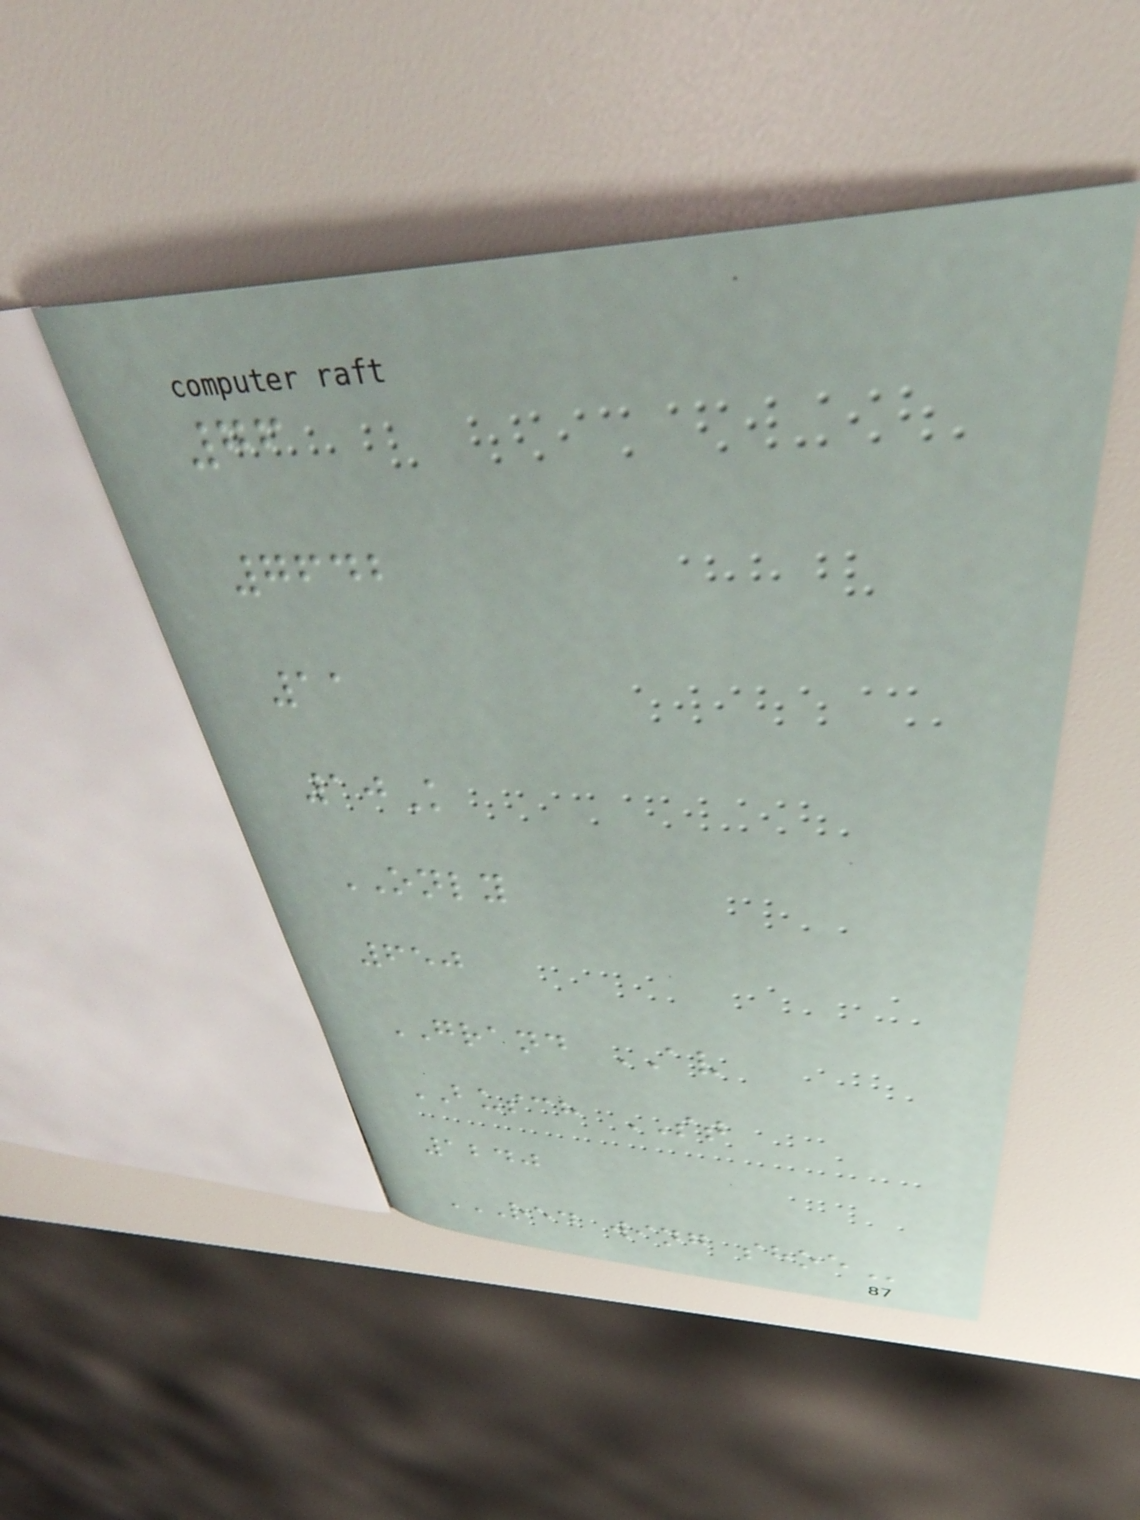76
7642
11
10K
ONLY
650
GRAND AV
BUSCH ST
1240
RED WING SHOE
